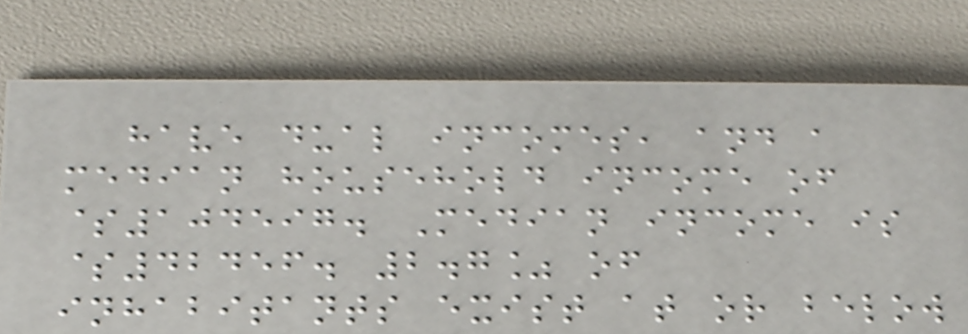have dual incomes, and a
median household income of
$104597. Median income is
$42456. 2.7% of
inhabitants exist at or below
